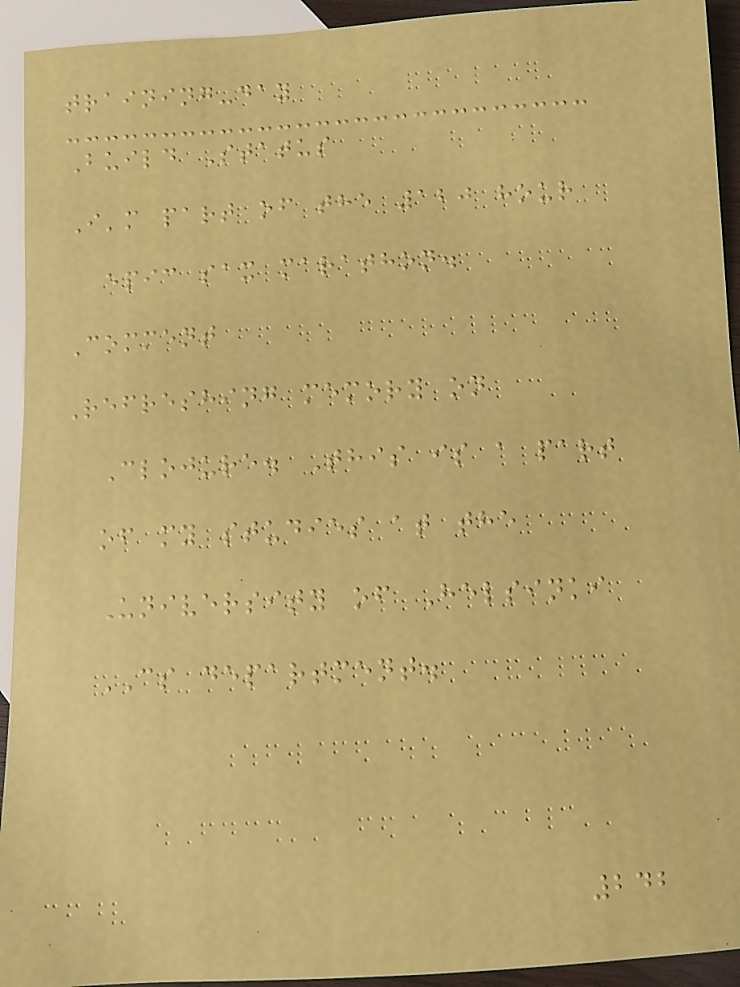training-day
Build Status
I'm part of the 120 hour
epic sax marathon.
Comment
Refreshing memory on
Clojure. This is a part
of my studies at the
University of Helsinki
CS department.
242
